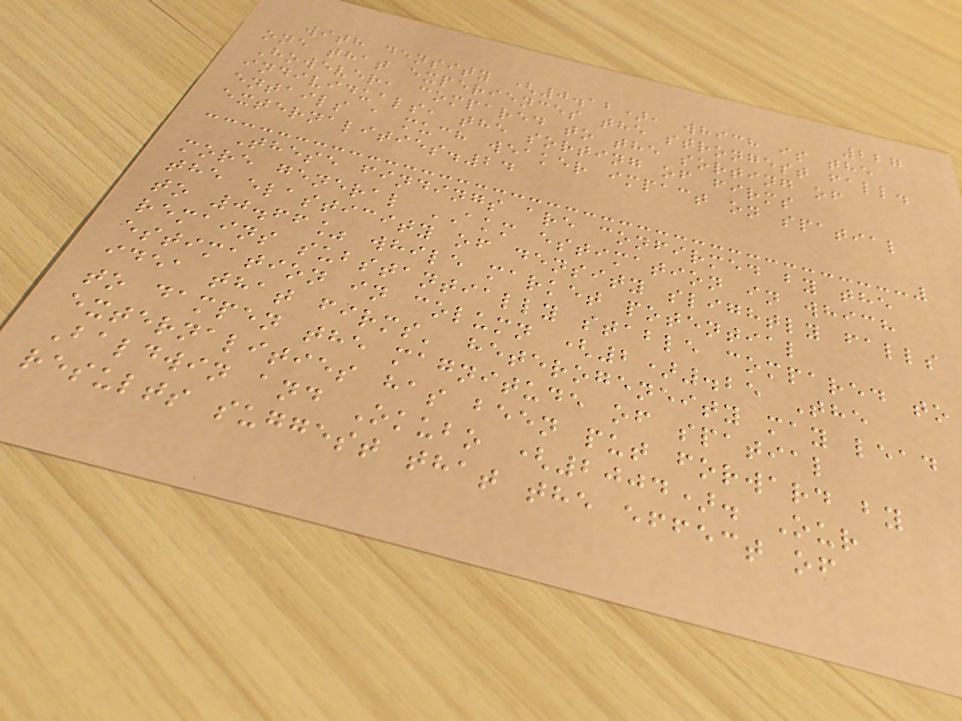227
with density (0.12), which is the
one that experiences the strongest fall.
However, compared to the sorting of
individuals, the sorting of firms
entails a much weaker impact on spatial
externalities.24
These findings are confirmed by the
more general AKM estimation in which
the elasticity of density slightly falls
to 0.66% while market potential
remains substantially stable compared to
estimation in column (2).25 The
idea that firms' heterogeneity may lead
to dampen the magnitude of spatial
externalities has been put forward by
Baldwin and Okubo (2004). Our
results suggest that the effect of
